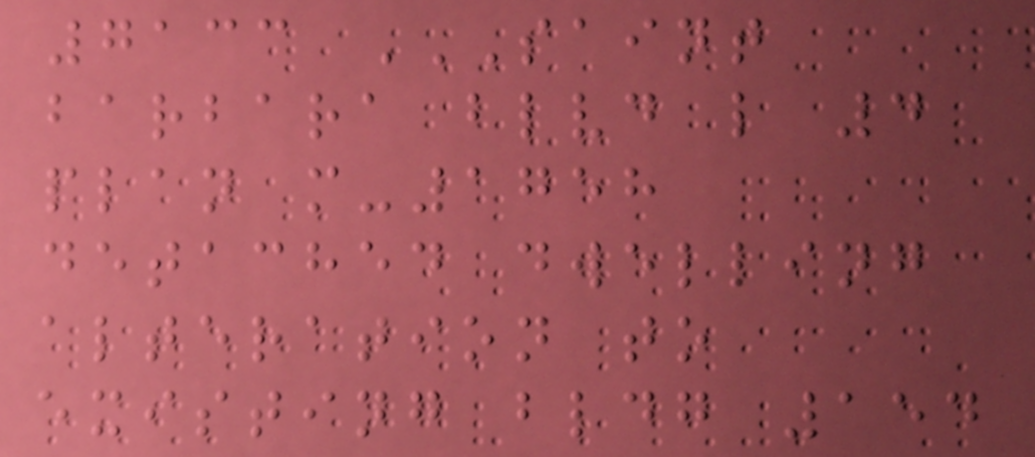7133 SAINT
BARBARA BLVD L 4
PLAN M-1758
DETACHED DWELLING
ALTERATION TO
EXISTING BLDG 154
